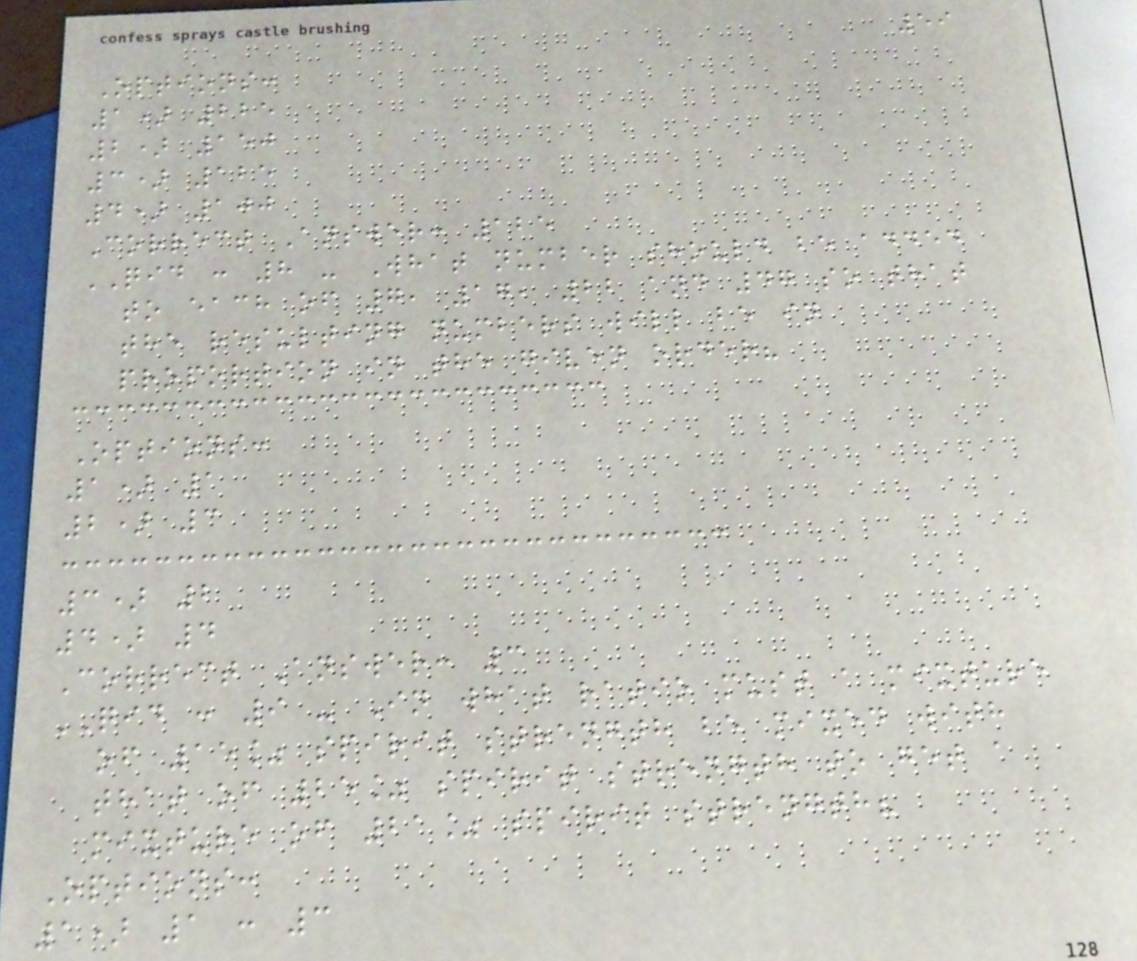59
Options:
1) 225
2) 150
3) 125
4) 100
Correct Answer: 125
QID : 8 - What number should be added
to each of 7, 17, 22 and 47 so that
the resulting numbers will be in
proportion in the given order?
Options:
1) 1
2) 3
3) 2
4) 4
Correct Answer: 3
QID : 9 - In what ratio must a mixture
of 15% spirit strength be mixed with
that of 25% spirit strength to get a
mixture of 21% spirit strength?
Options:
1) 1 : 3
